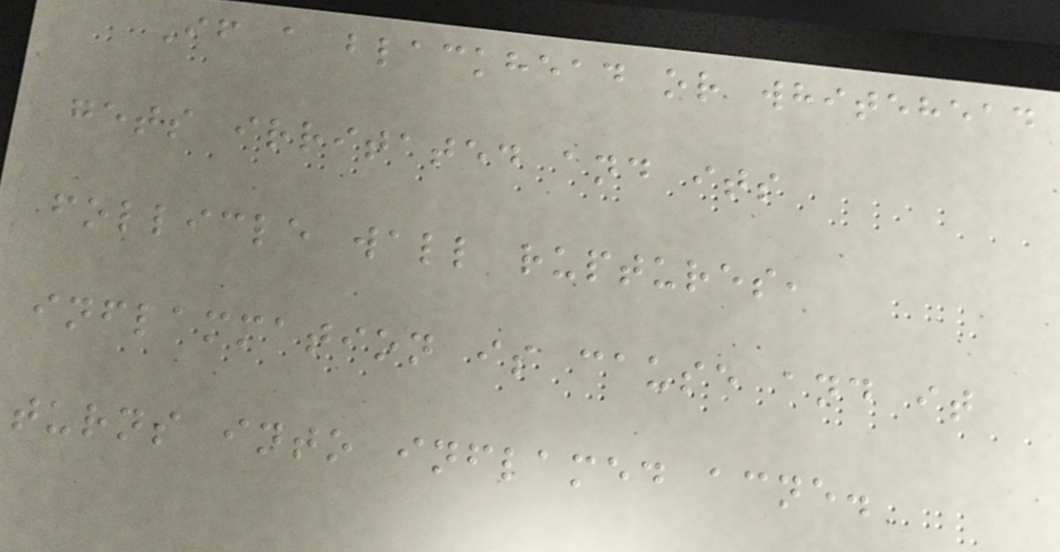If a blackhead or whitehead
gets irritated and its
follicle wall ruptures,
inflammation is cause and it
turns into inflamed acne.
